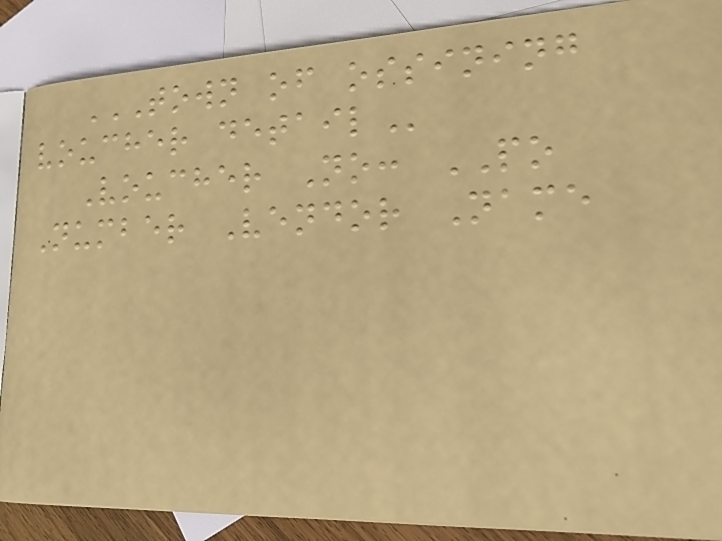TOWN OF OSSINING
VOUCHER DETAIL
Voucher No: PO
Number Vendor Name
